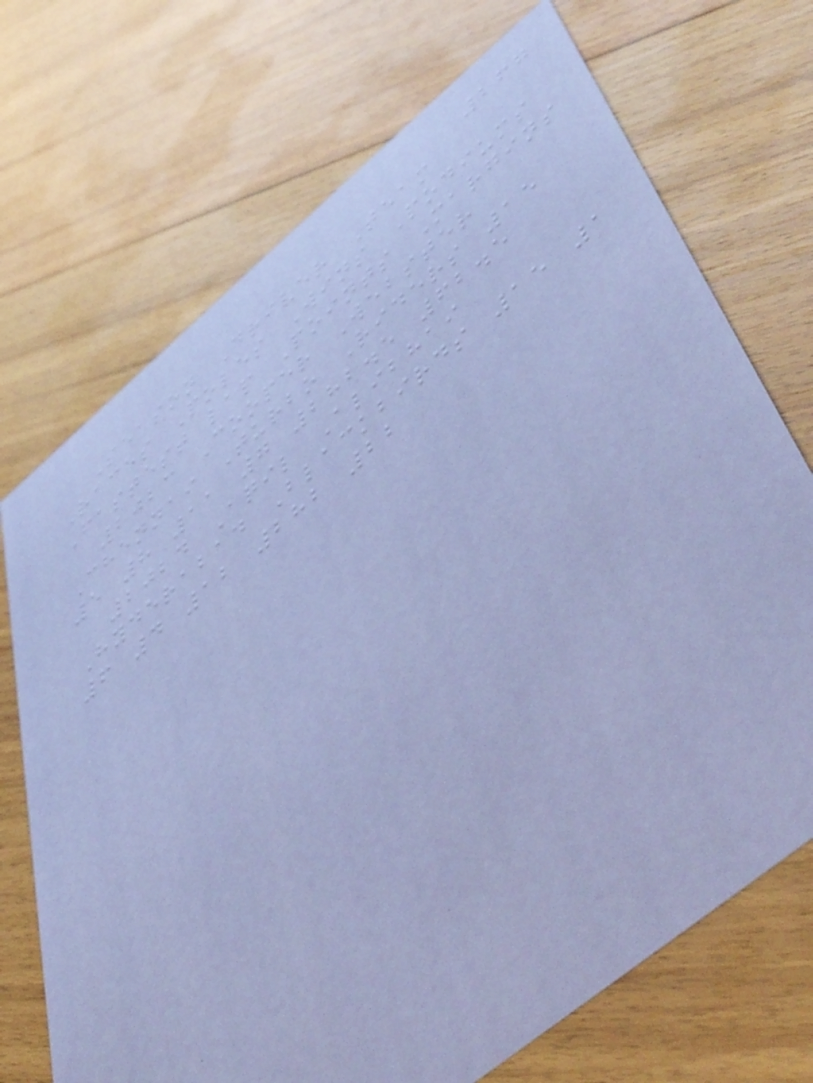267
Season Driver Team
Races Poles Wins Podiums
Fastest lap Points Margins
2023 Cooper Webster
Chennai Turbo Riders 15
5 8 11 7 282.5 62.5
2024 Aqil Alibhai
Hyderabad Blackbirds 15 1
6 4 12 282 22
